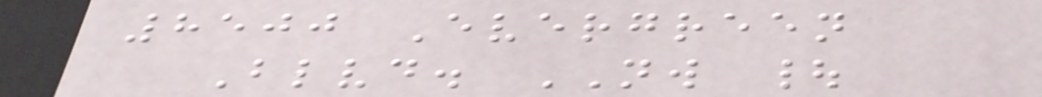8500 Evergreen
Blvd. NW |
